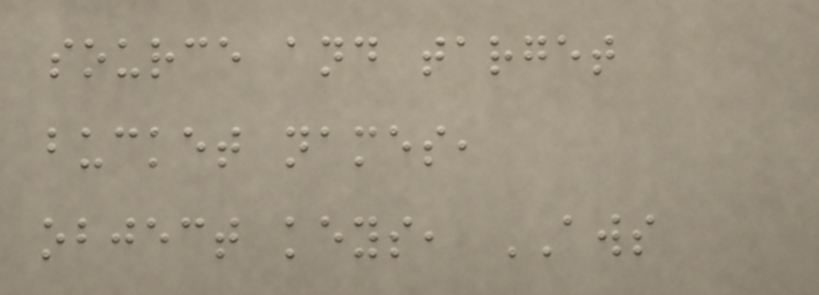source and target
bucket names,
object keys, AWS
